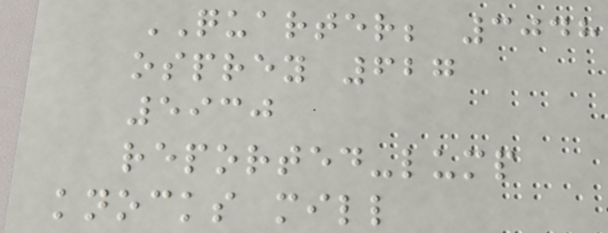QUARTER; 3048
osprey 627
5930
reported-lump
knocks mill
